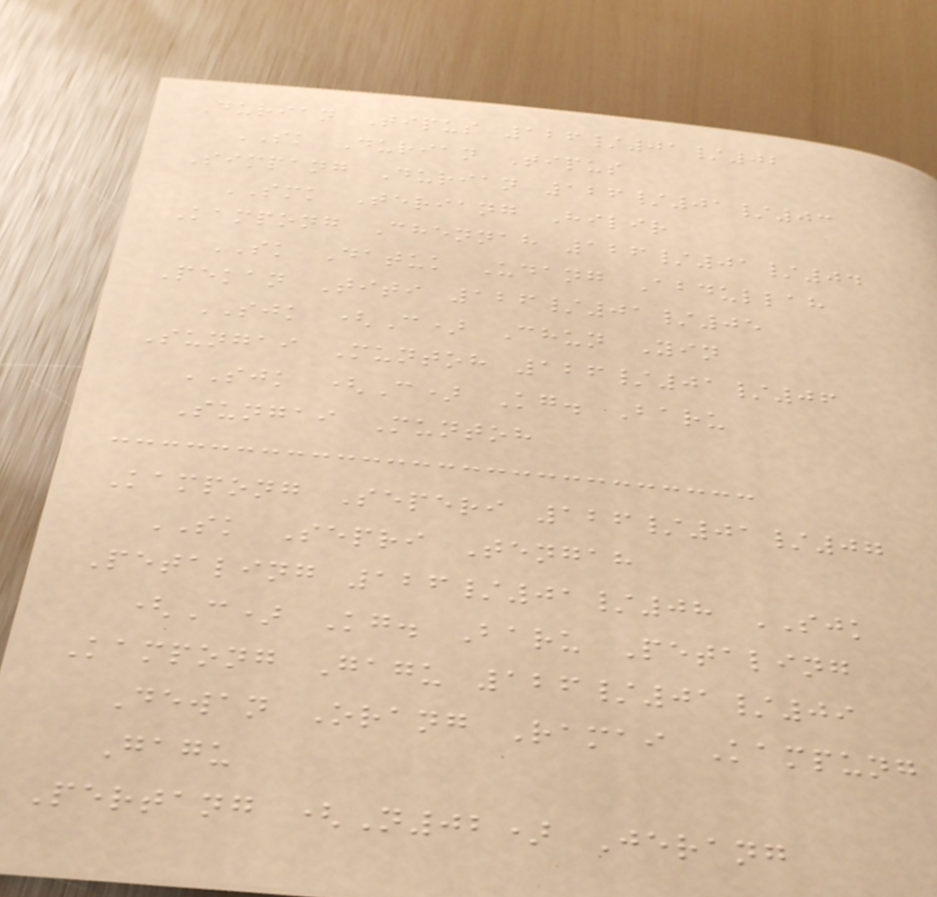Durian Tipus 126/01/02
SK Durian Tipus
Simpang Durian 126/01/03
SMK Teriang Hilir
Kampong Chennah 126/01/04
SK Datuk Udang Abdullah
Pekan Titi 126/01/05
SJK (C) Chun Yin
Sungai Muntoh 126/01/06
SJK (C) Kg. Baru
Sungai Muntoh
Kampong Seperi 126/01/07
SK Sepri Tengah
Petaling 126/01/08 SJK
(C) Kg. Baru Petaling
Kampong Gagu 126/01/09
Dewan Orang Ramai Kampung
Gagu
Pertang (N02) Jerang
